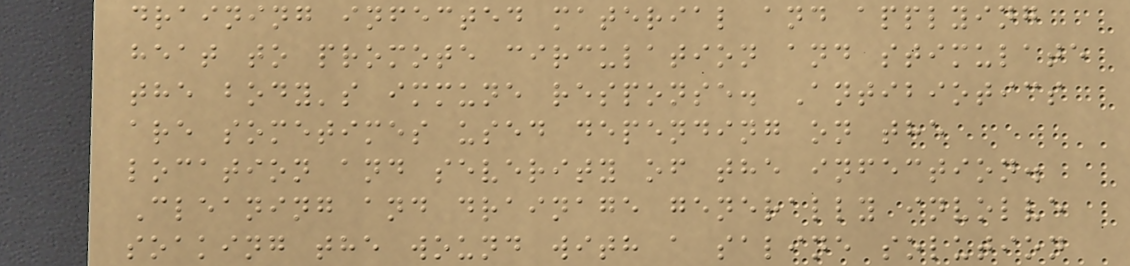draining infected material and applying
heat to promote circulation and stimulate
the body's immune response. Antibiotics
are sometimes used depending on the
location and severity of the infection.
Cleaning and drainage generally involve
soaking the wound with a saline solution
